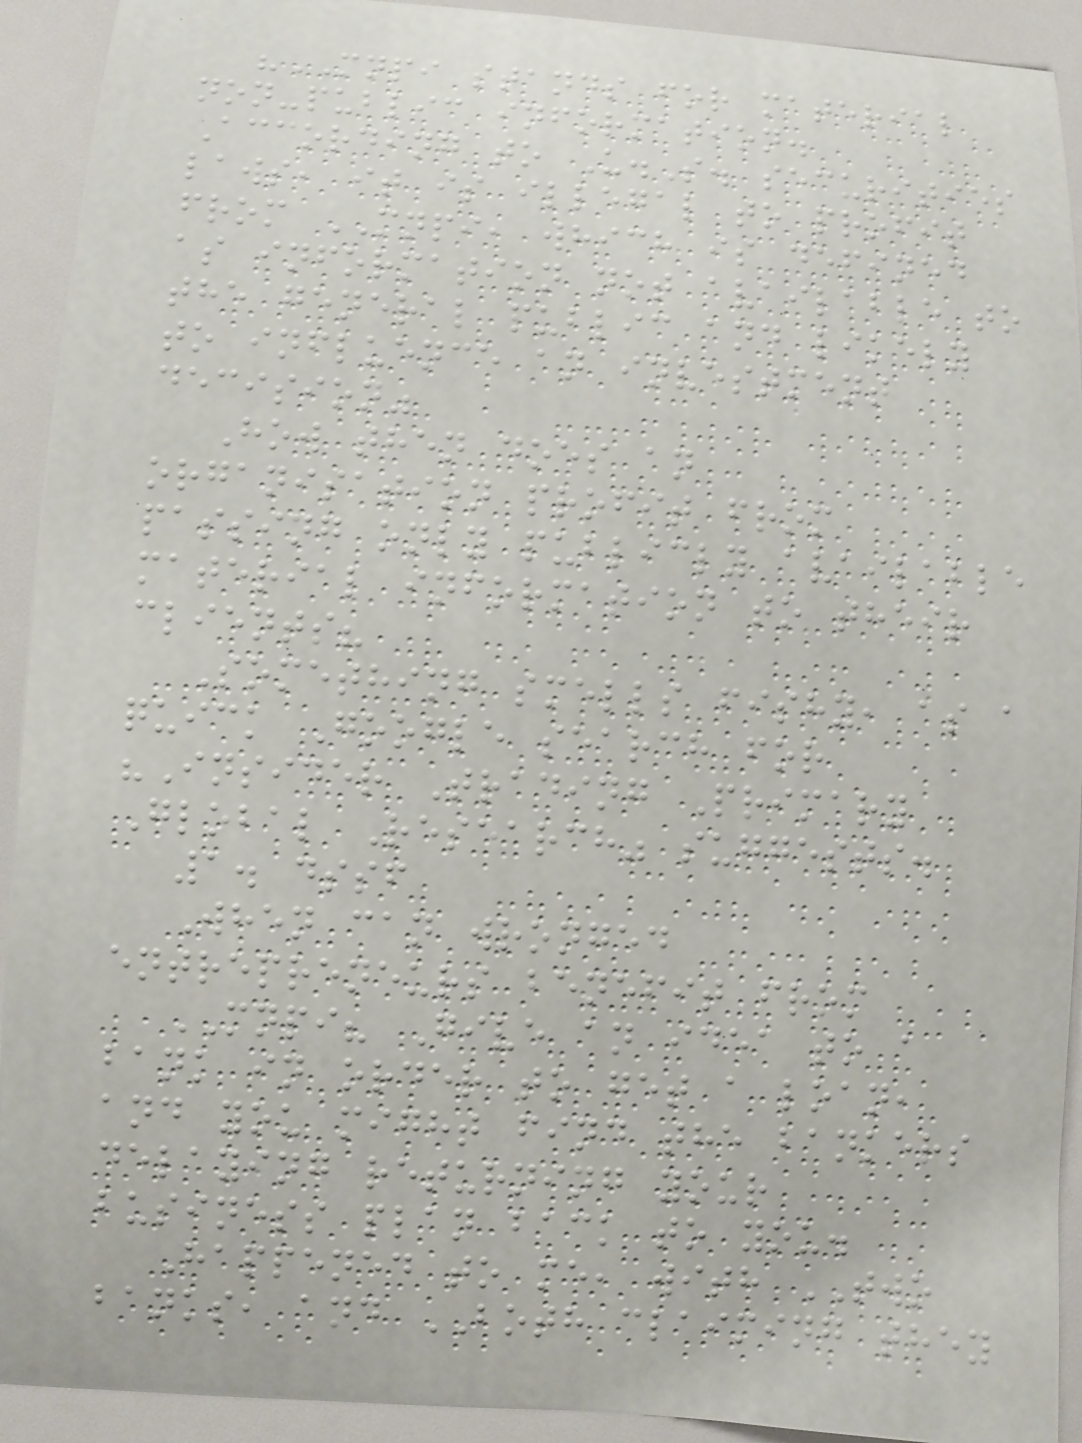"MNPI stands for material
non-public information.
According to U.S. securities
laws, it is illegal to profit
from MNPI, which is defined
as information not available to
the general public and likely
to influence an investment
decision"
How then does an
organisation profit from
passing only publicly available
material information to their
clients?
Something smells fishy, as a
quick Google search for
"Insider Trading Primary
Global Research" suggests.
1. dssf
When can wronged
entrepreneurs benefit from
MNPI? Give an idea to a
bank in order to get a loan,
and you might find the bankers
delaying returning your
business plan back to you.
Happened to me, with TWO
banks, and BOTH claiming they
